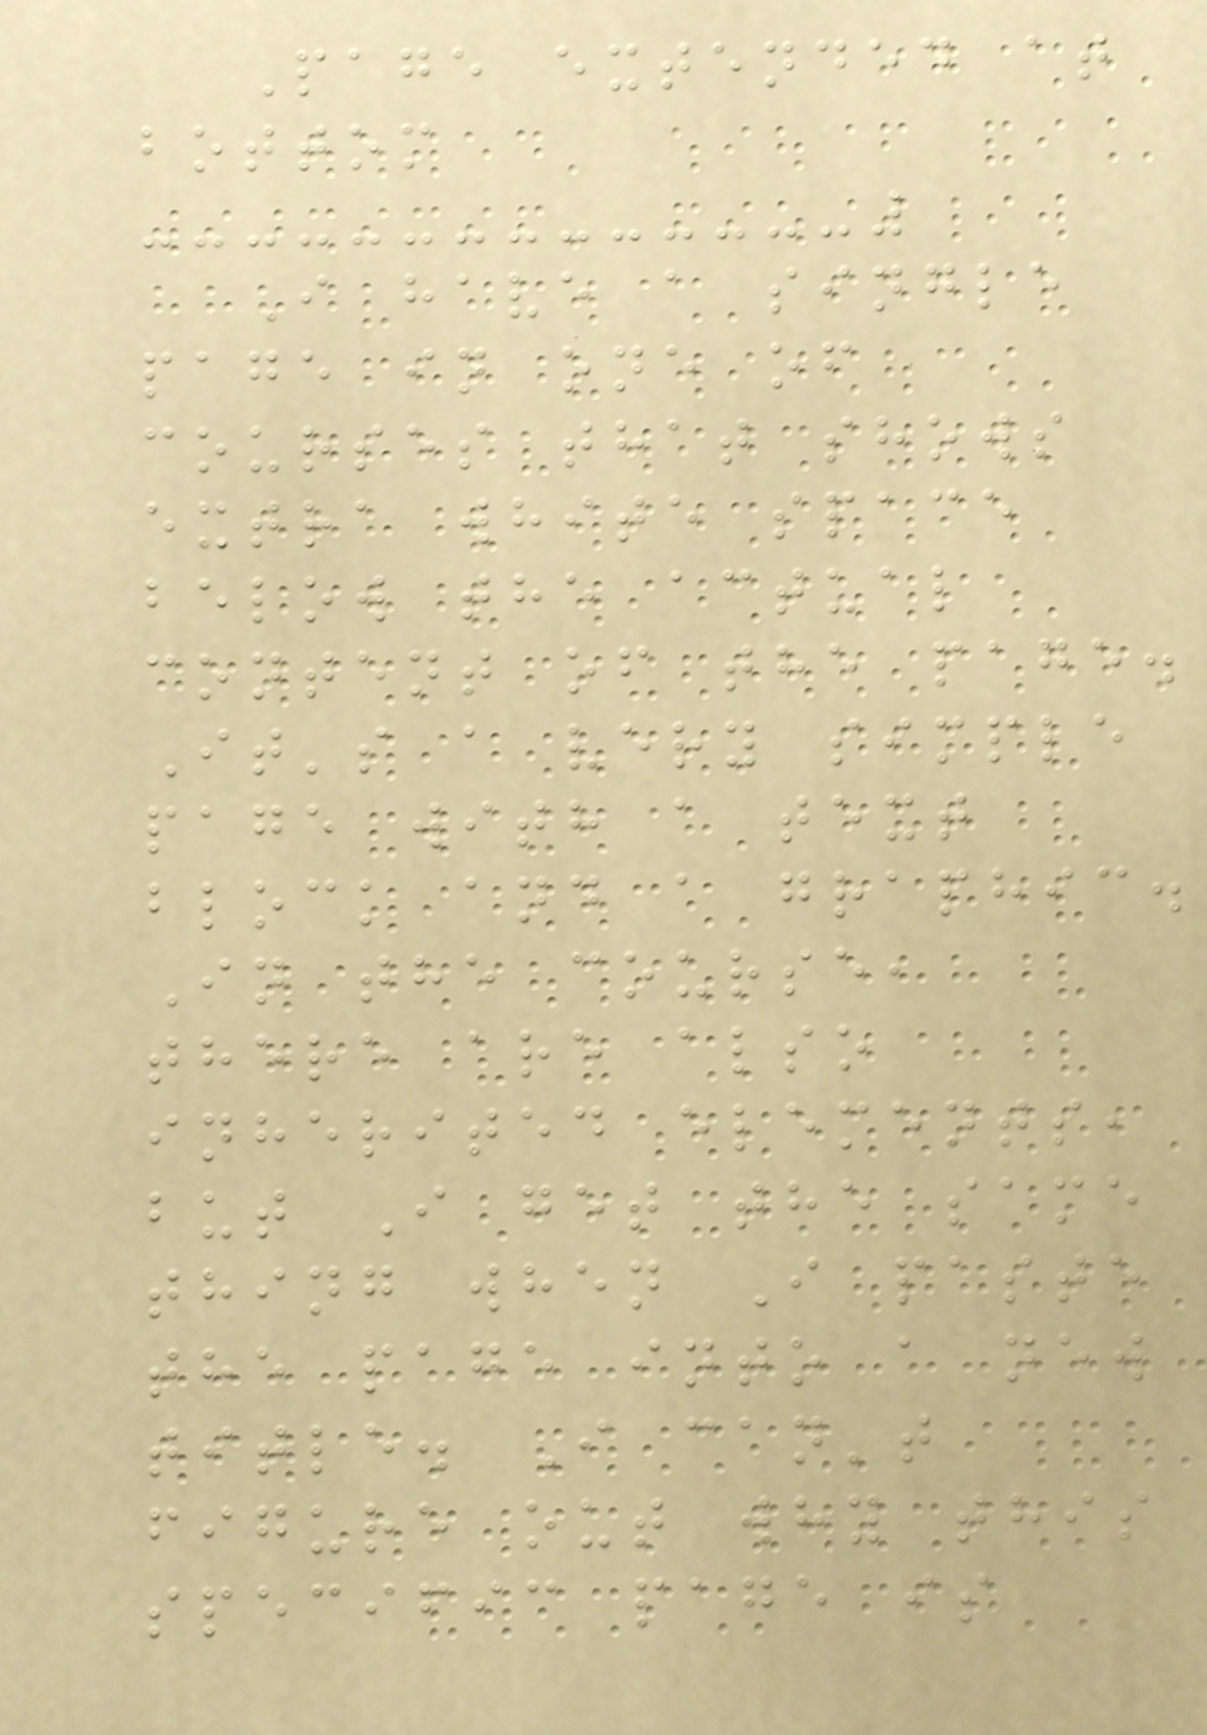Page extended at
bottom
I have a single
page in one of
courses that shows
extra white space
below the actual
content of the page.
It's a very simple
page with a text
block and a graphic.
In the course,
there are also
inherited elements,
but I get the same
thing when I paste
the page into a new
title. I can't
figure out why this
specific page is
